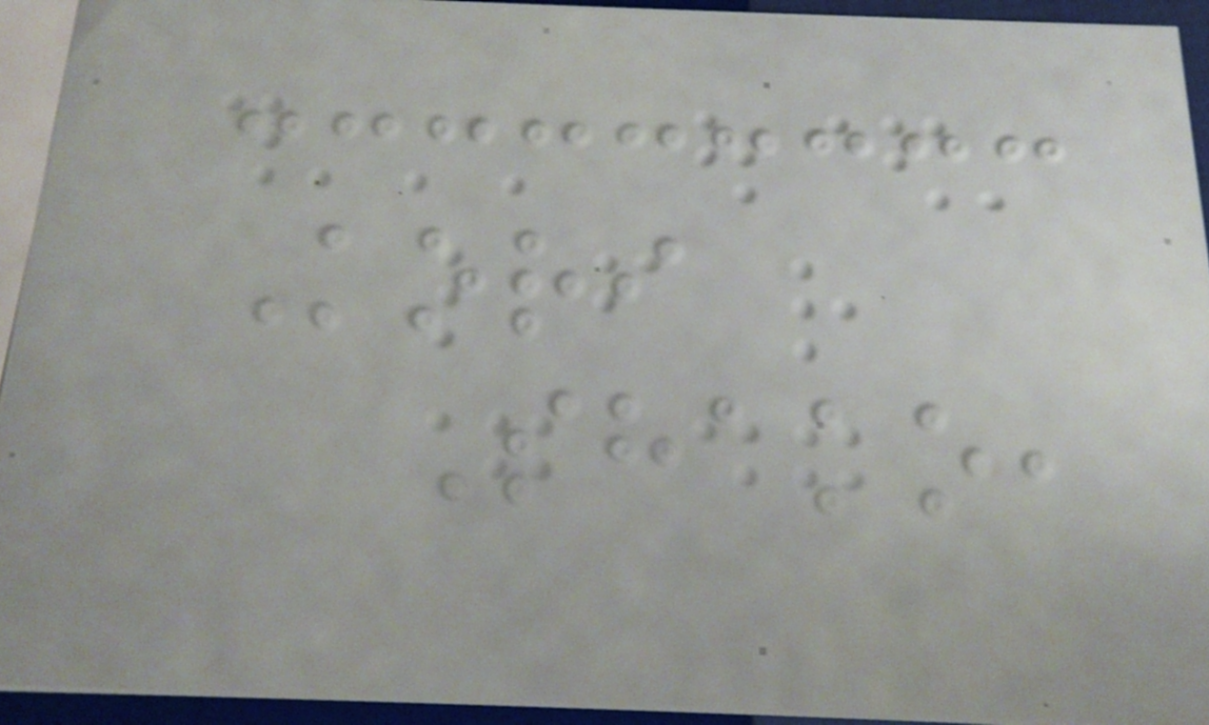Kori
Shako,
